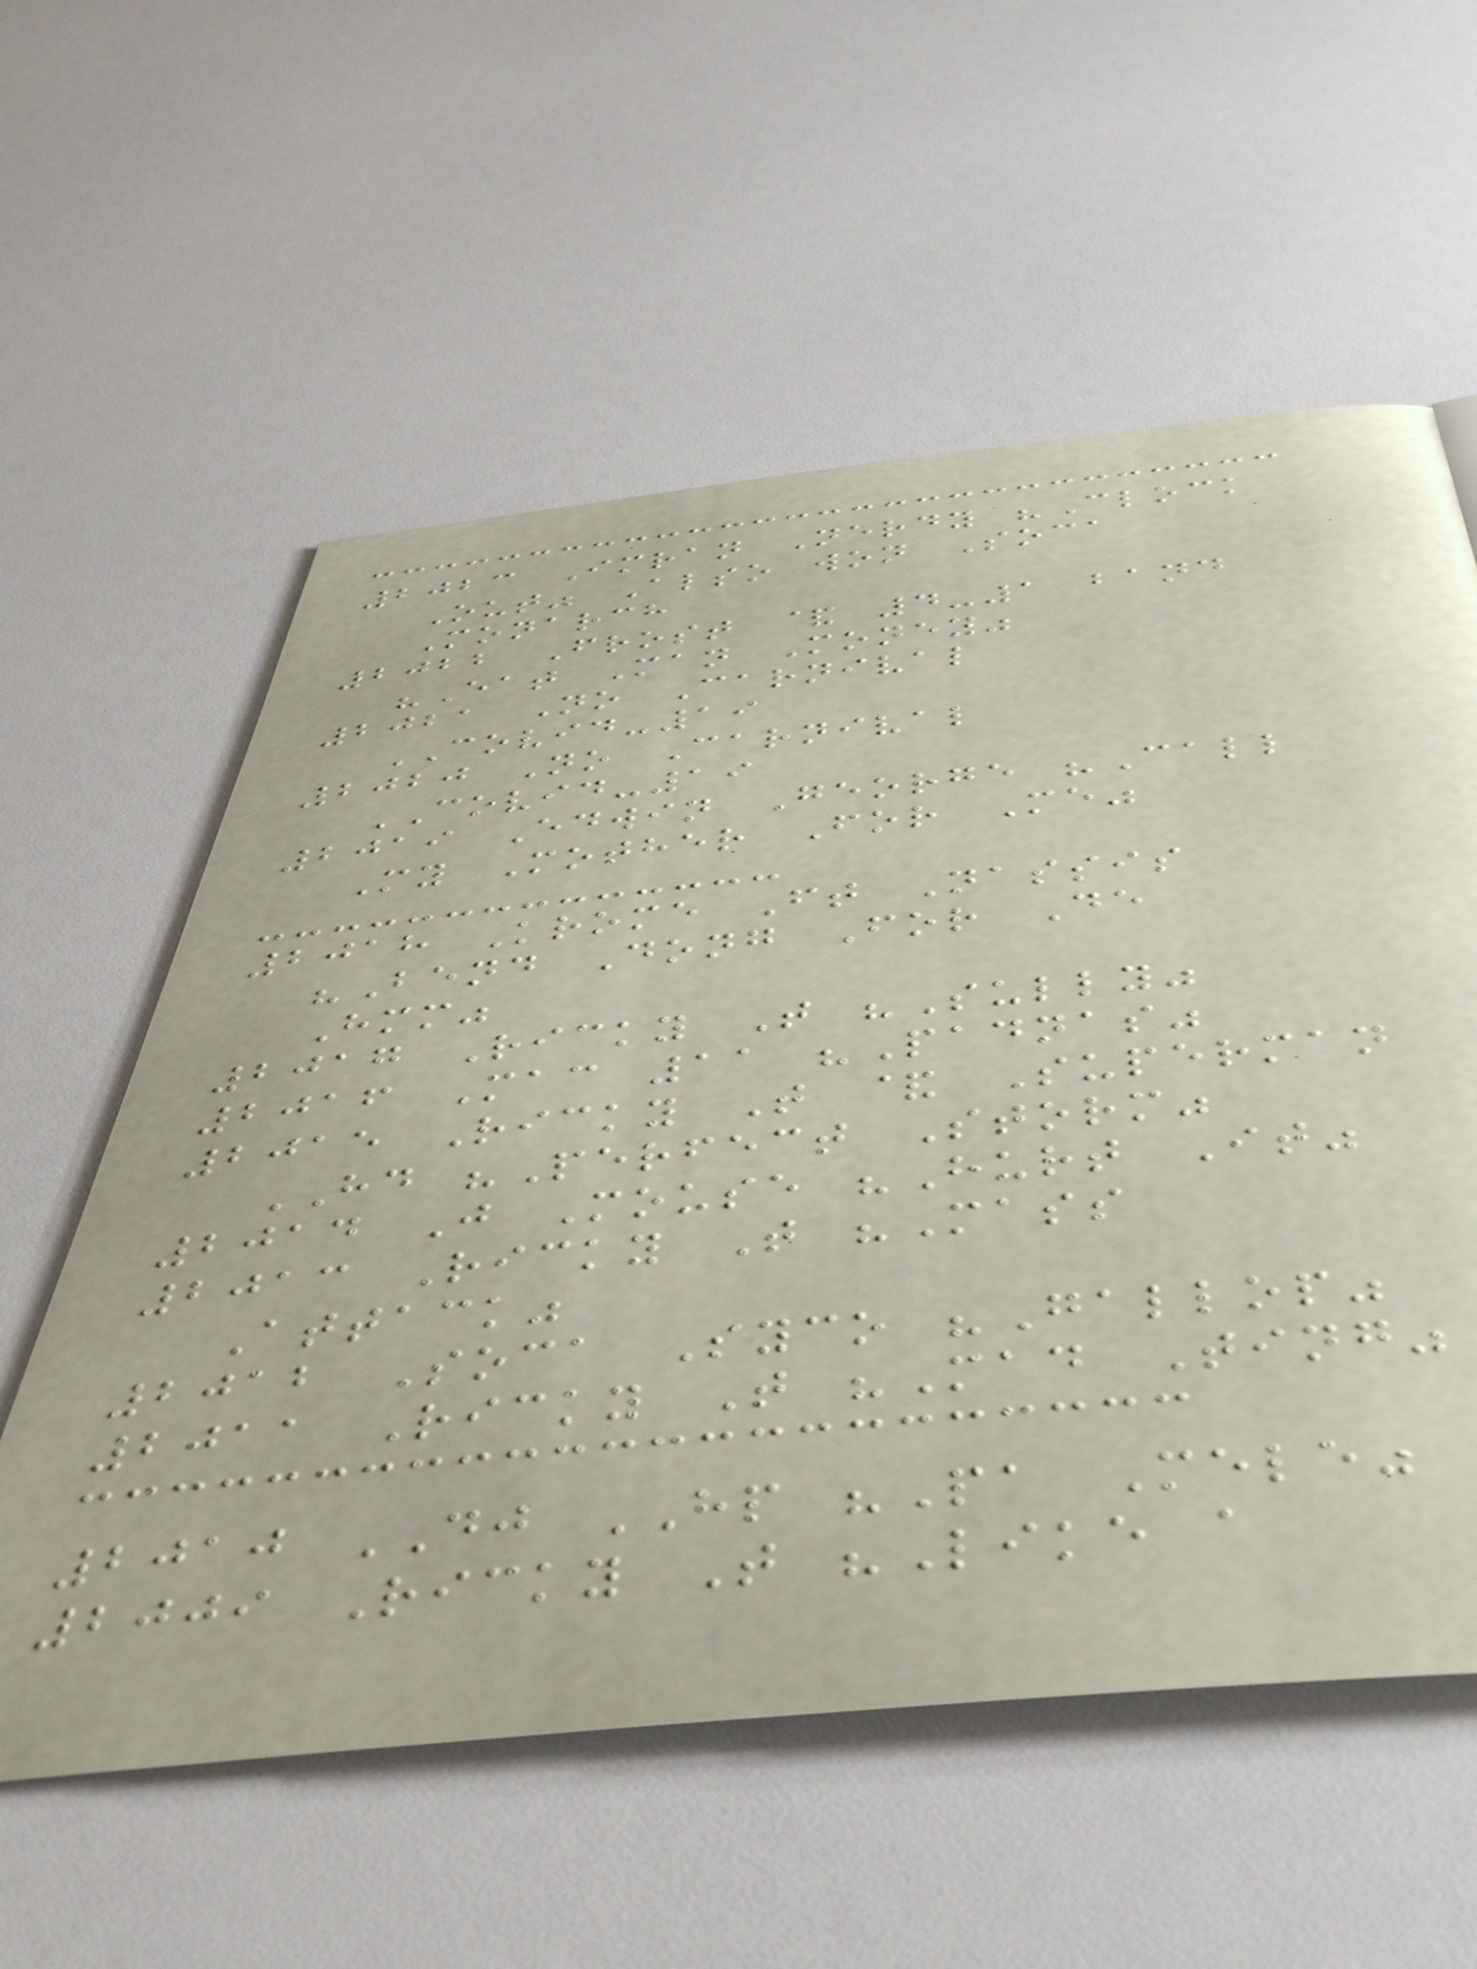2023 Imran Nerdy "Clock
Out" Also won Soca
Monarch
2022 Frost & 4-1 band
"Eat Man Money"
2021 No Carnival
COVID-19
2020 No Carnival
COVID-19
2019 Edwin George "Call
My Mother For Me"
2018 Krome Ft Nassis
"Bend Dong For De
Hmm"
2017 Ricky T "Sully"
2016 Mac 11 "Padnas"
2015 Ricky T & Superman
HD "Perfect Storm"
2014 J Mouse "Hurt It"
2013 Ricky T "Mass
Attack"
2012 Soca Syco "Gallop"
2011 Ricky T "Mad Ting"
2010 DJ HP "Pa Mele"
2009 Ricky T "Like a
